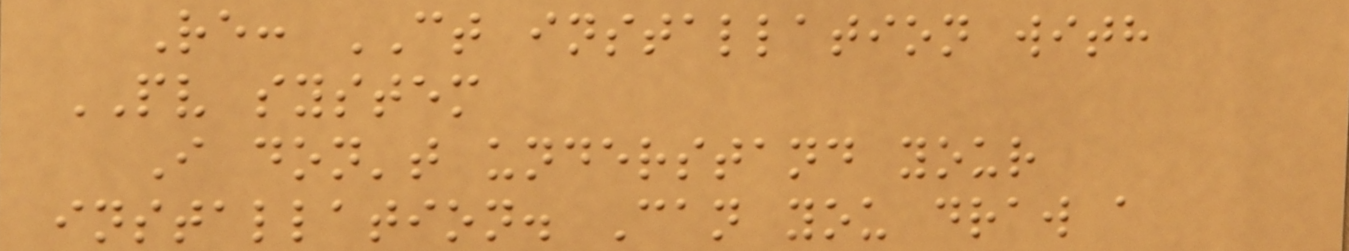Re: CT installation with
PV system
I don't understand your
installation. Can you draw a
